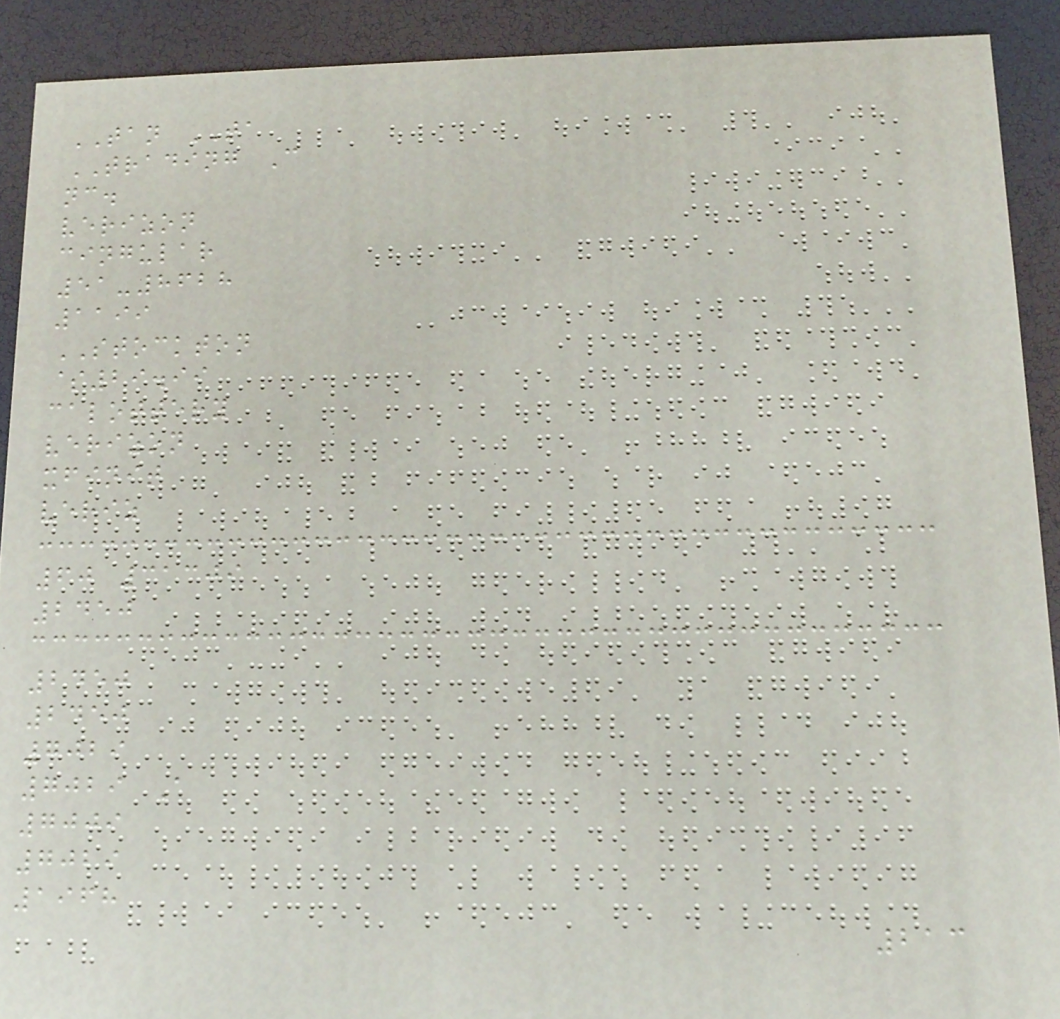TAN TA
TRADING C
nc.
verizon
cingular
51-8628
1199
STOCKTON
$29.99
calottery
verizon
xfinit
veriz
60 31309
2450
2450
2450
7029
7029 A
7009
7029
1968
213
